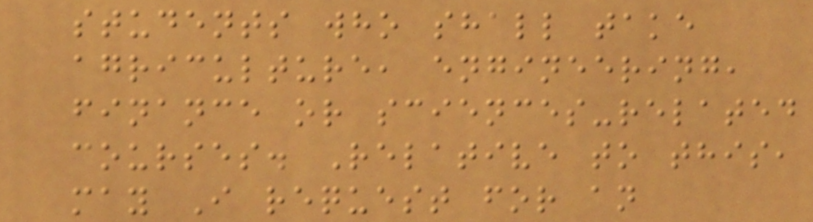students who shall take
agriculture, engineering,
finance or sciences-related
courses. Relative to this,
may I request for an
